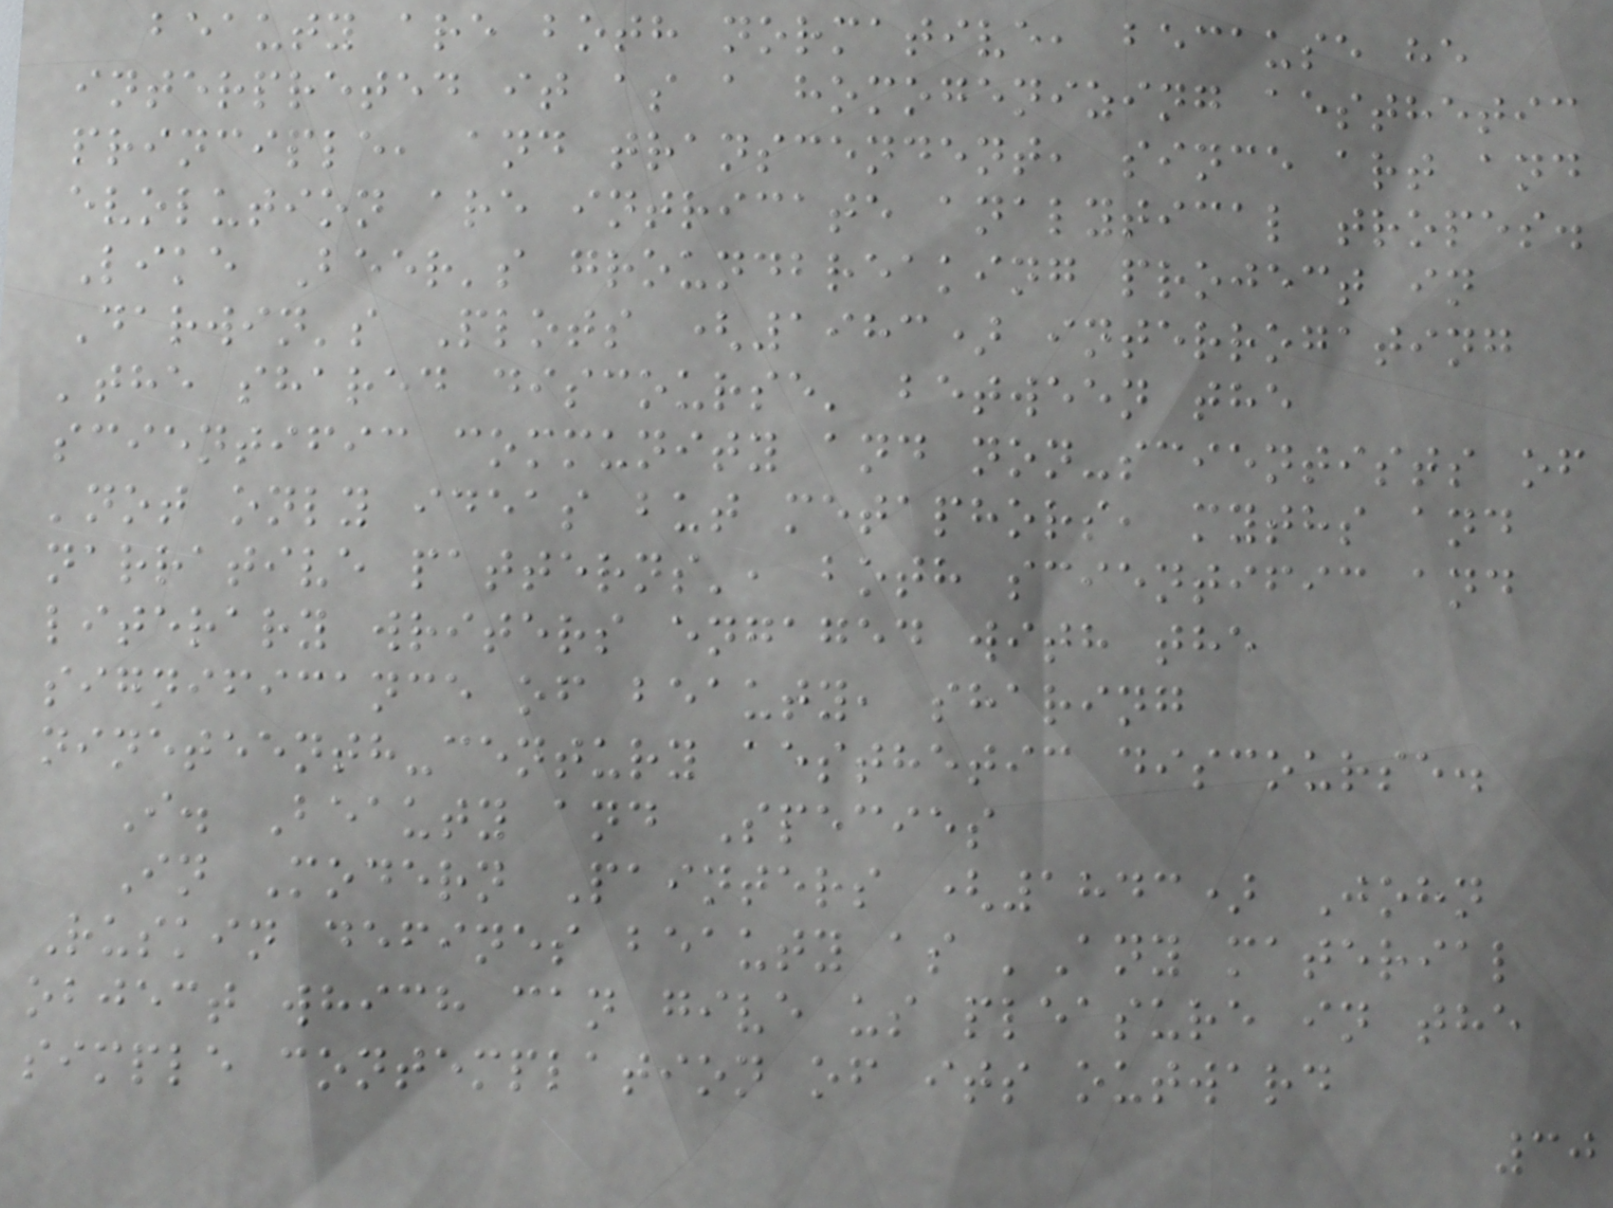beauty are both normative, because he
interpreted it as a homogenizing aesthetic
principle, and transcendent, since art and
evolution are intricate analytical tropes.
Like Beer's groundbreaking project in
Darwin's Plots (1983) interrogating
'the shared discourse' between the
scientific community and non-scientists of
'not only ideas but metaphors, myths and
narrative patterns', both scientific and
literary writers engaged with the
significance of beauty, sharing
nineteenth-century aesthetic discourse.
I. Beauty and Species
In Modern Painters (1843) John
Ruskin defines beauty as 'Any material
object which can give us pleasure in the
simple contemplation of its outward
30
